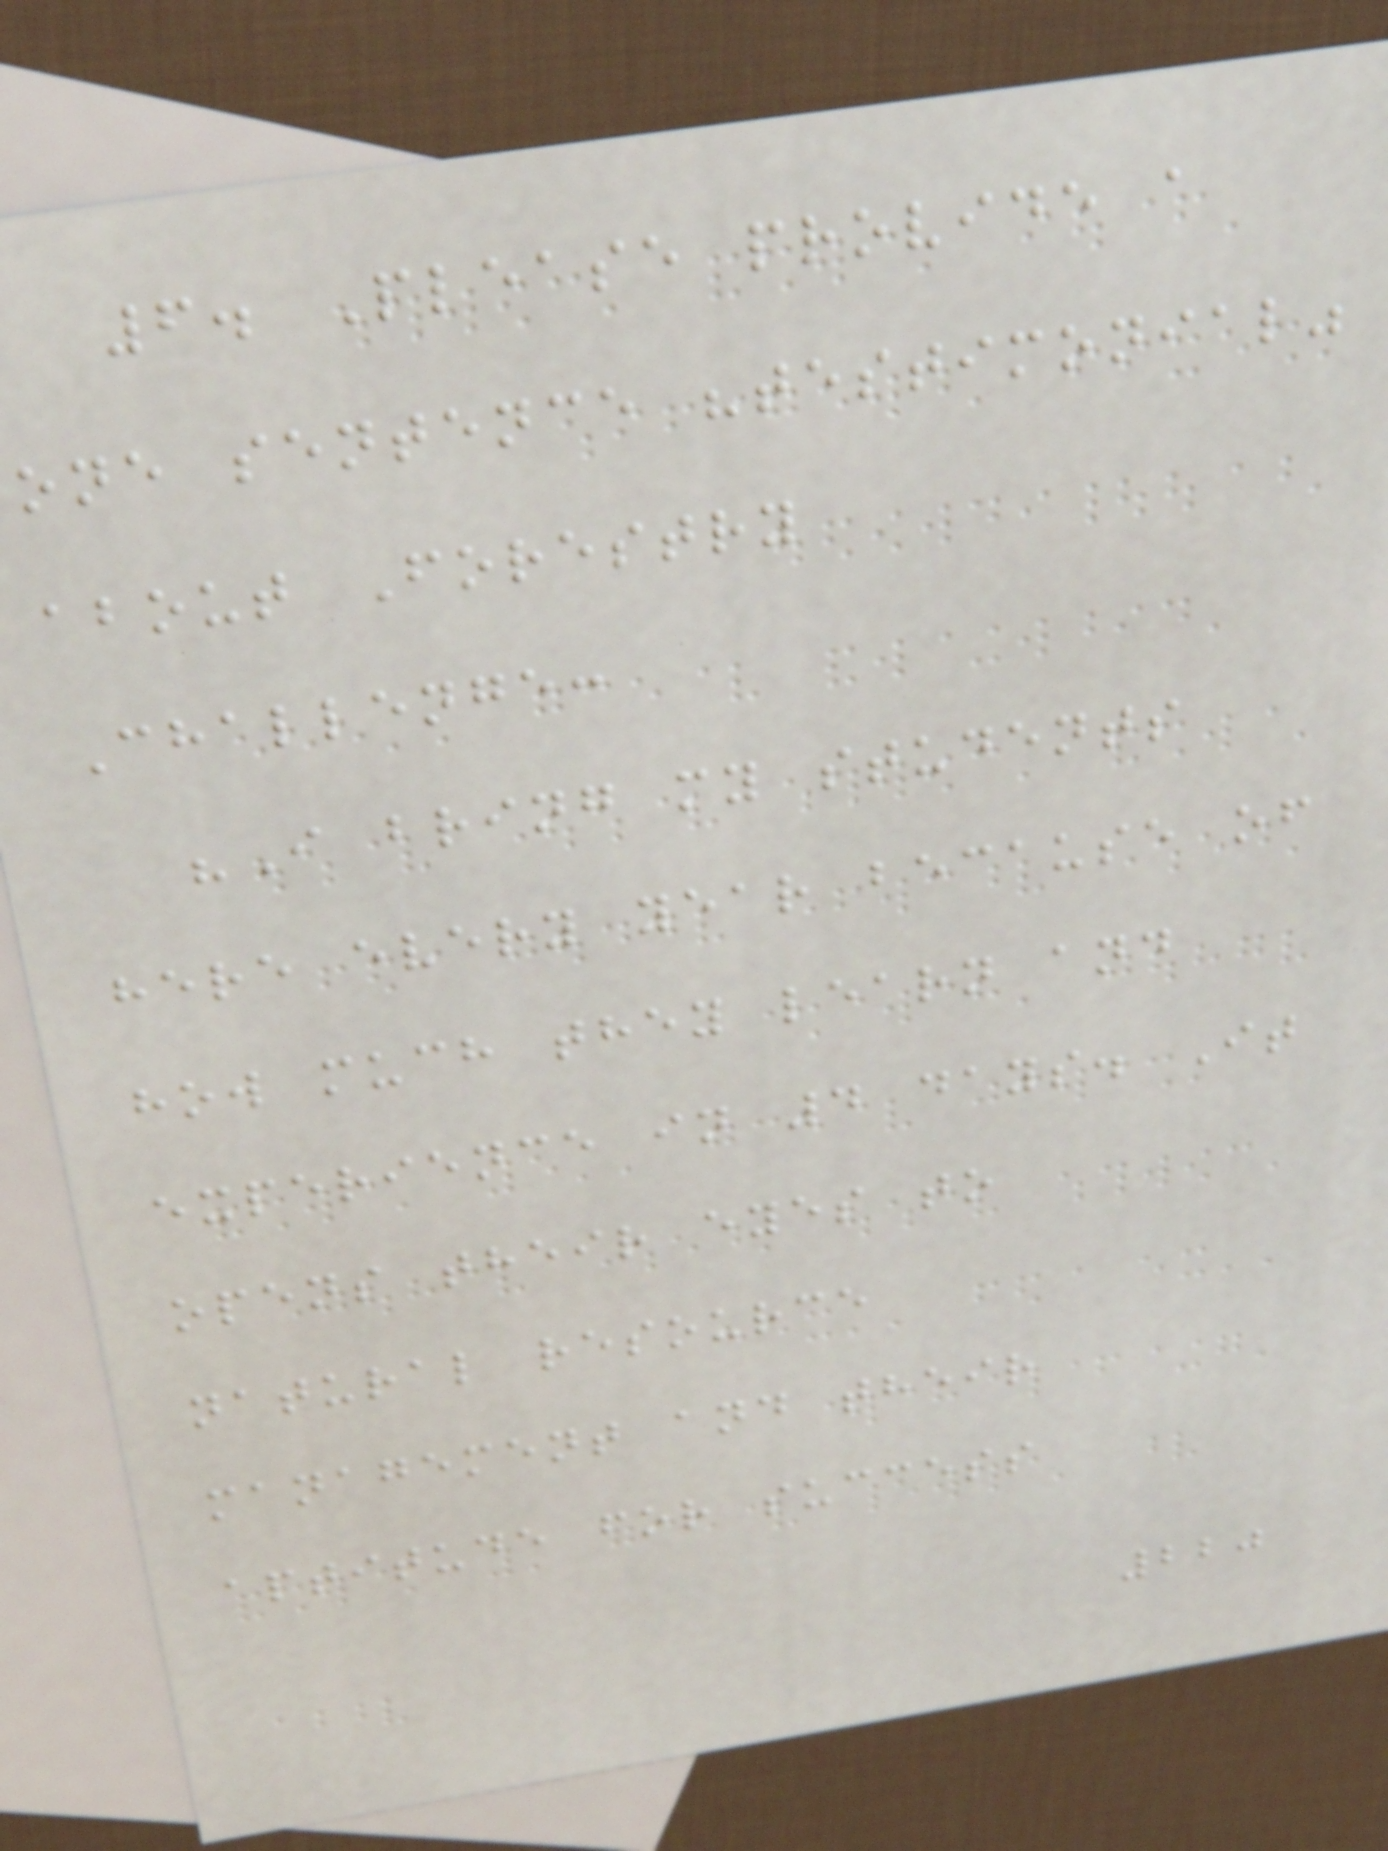6. Please provide a
one sentence "testimonial"
about Forestry
Challenge:
"I bring my students
here every year because of
how much they learn and
experience in 4 days. It
opens their eyes to
natural resource
management and their
aptitude for success
220
